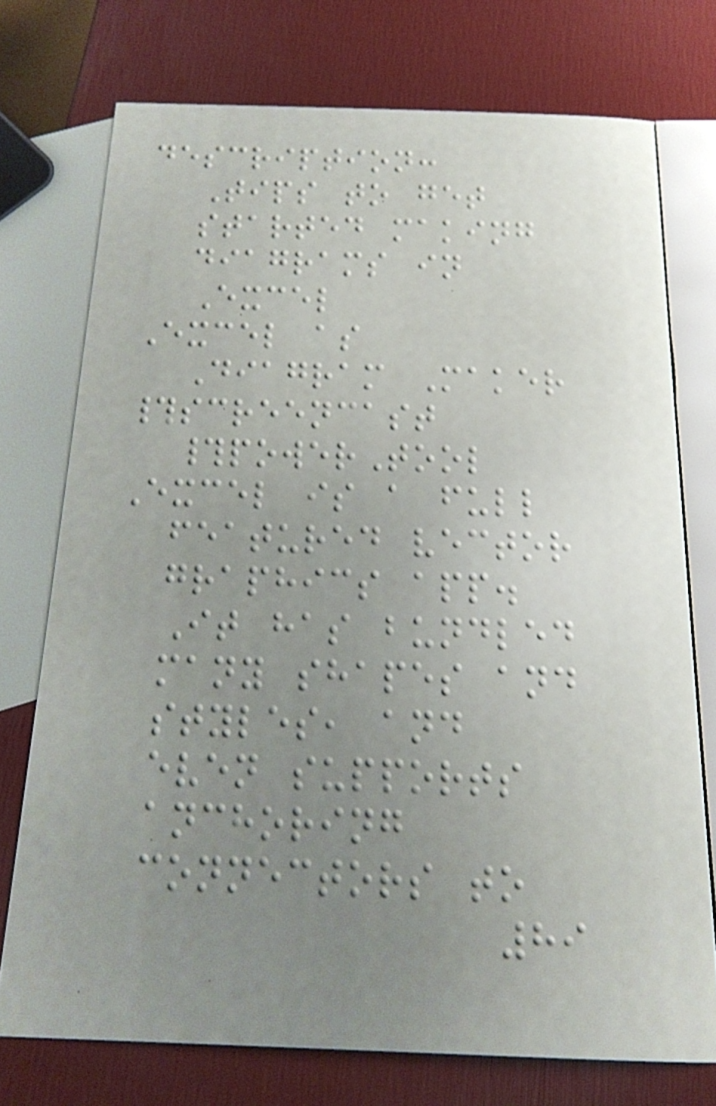description:
Tips to get
started making
diagrams in
Excel
Excel as
Diagram Maker
#screencast
#powerTool
Excel is a full
featured vector
graphics app.
It has bundled
many shapes and
styles, and
even supports
anchoring
connectors to
89
